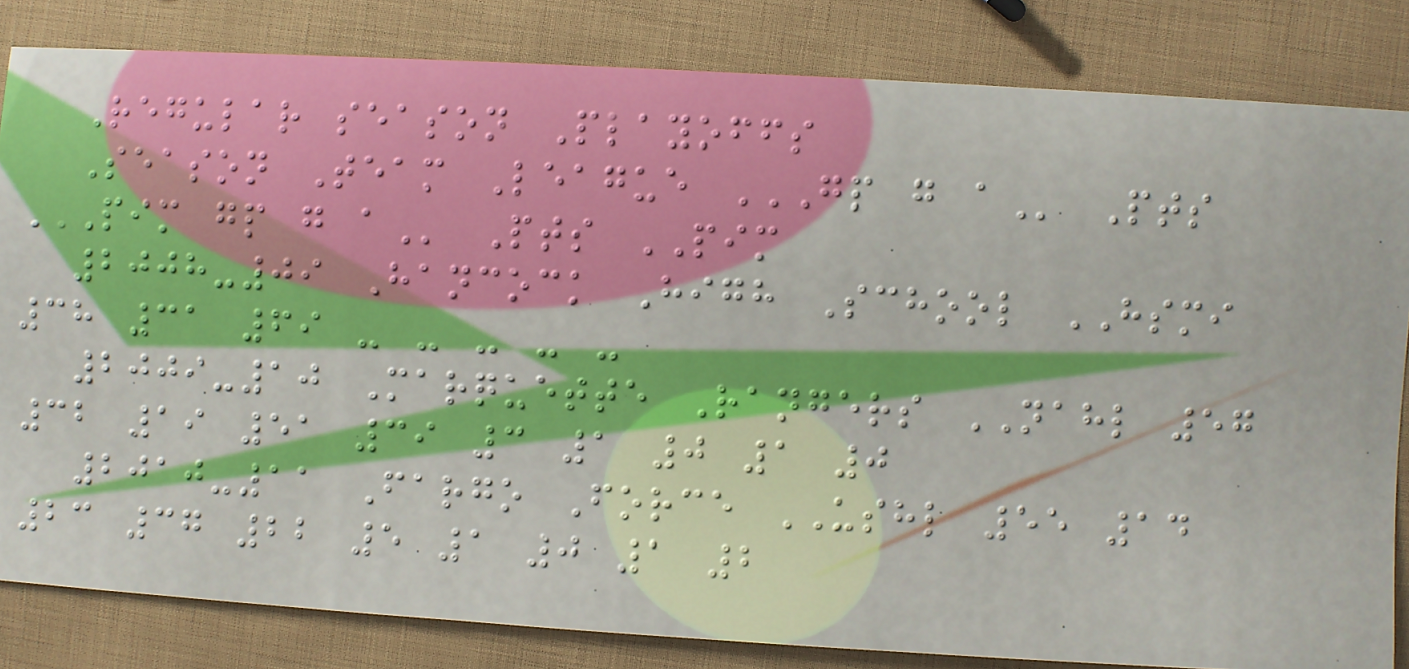Regular season Playoffs
Season Team League GP G A Pts
PIM GP G A Pts PIM
2008-09 Hancock High School HSMI
38 31 69 - - - - -
2009-10 Marquette Rangers NAHL 57
32 19 51 39 3 1 0 1 0
2010-11 Fargo Force USHL 55 14
23 37 22 5 1 0 1 2
